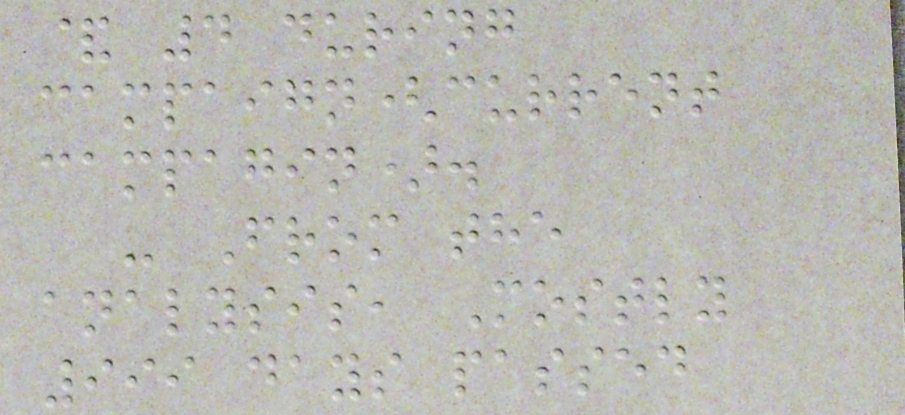& 4 during
campaign(current
campagin).
- From the
analysis, Mostly
999 days passed
